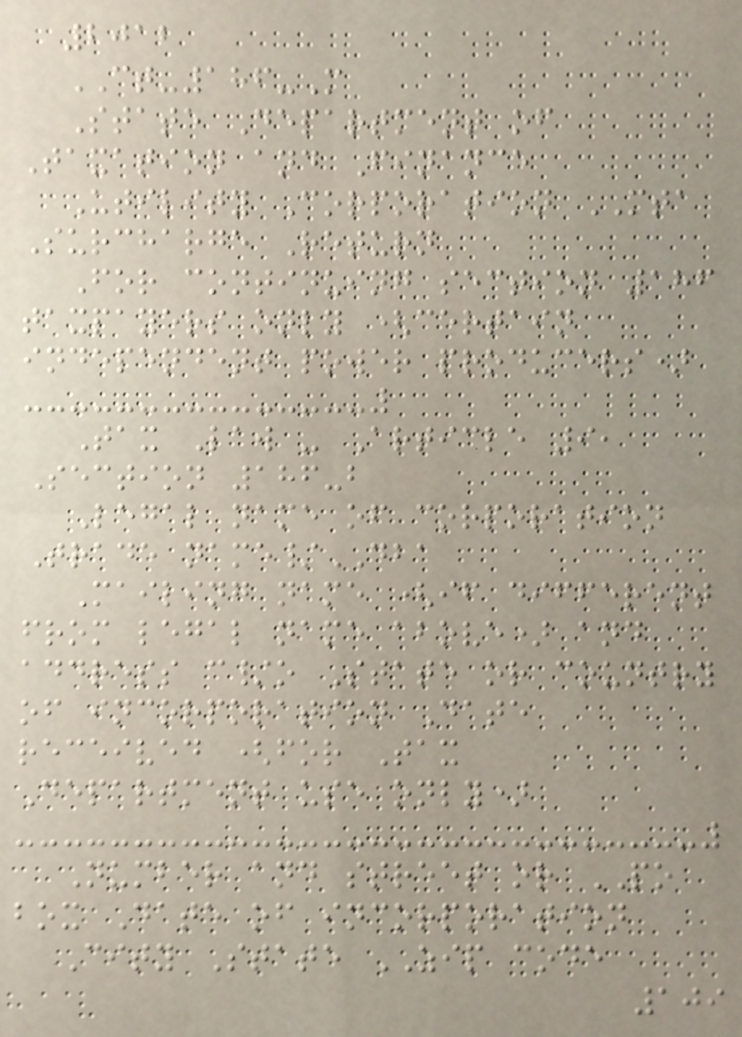2012
CT-186-M
State Department of
Taxation and Finance
Utility Corporation MTA
Surcharge Return
For continuing section 186
taxpayers only (certain
independent power producers)
Tax Law - Article 9,
Section 186-b
Legal name of corporation
Trade name/DBA
Mailing name (if different
from legal name above) and
address c/o State or country
of incorporation Date
received (for Tax
Department use only)
Number and street or PO
box Date of incorporation
City State ZIP code
109
